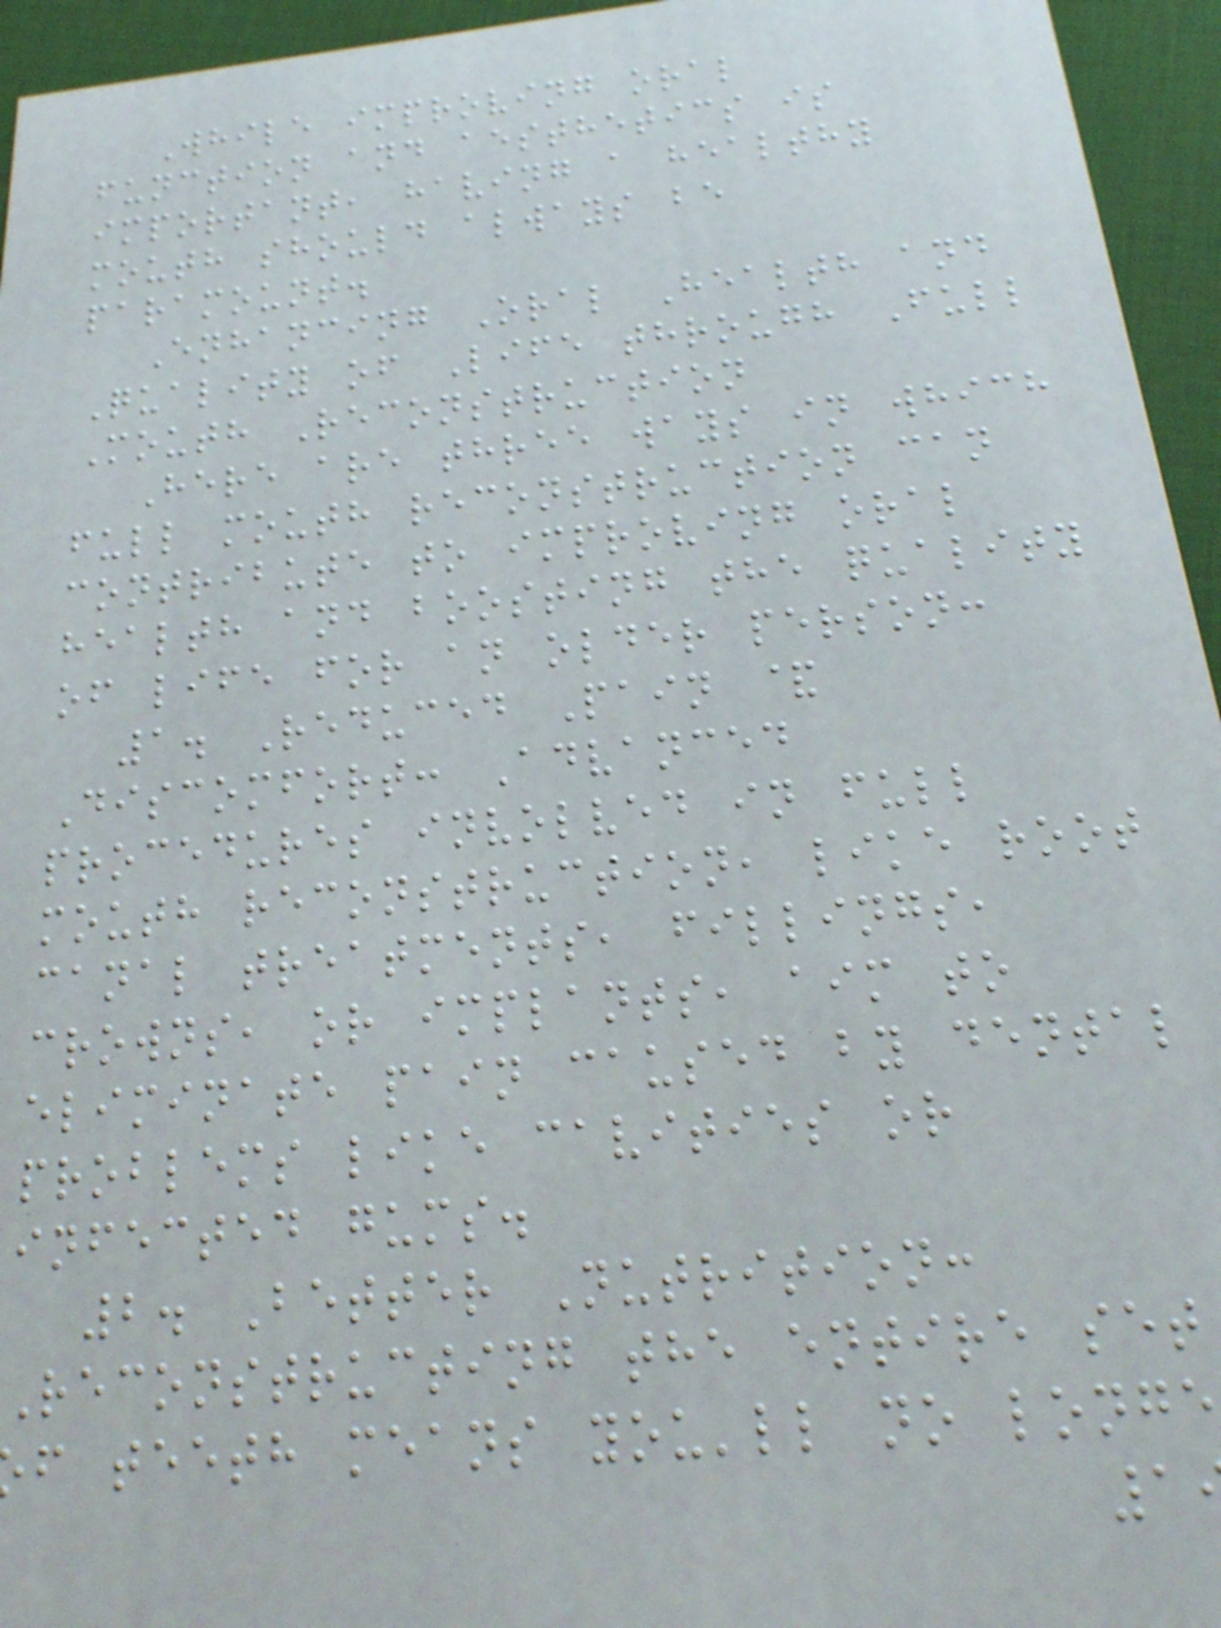While improving oral
function and aesthetics is
important, having a healthy
mouth should always be
paramount.
Enhancing Oral Health and
Quality of Life through Full
Mouth Reconstruction
Here are three ways in which
full mouth reconstruction can
contribute to improving oral
health and boosting the quality
of life for an older person:
1. Reduced Pain &
Discomfort: Advanced
procedures involved in full
mouth reconstruction, like root
canal treatments, fillings,
crowns, or implants, aim to
eliminate pain caused by dental
problems like cavities or
infected gums.
2. Better Nutrition:
Reconstructing the entire set
f teeth means you'll no longe
